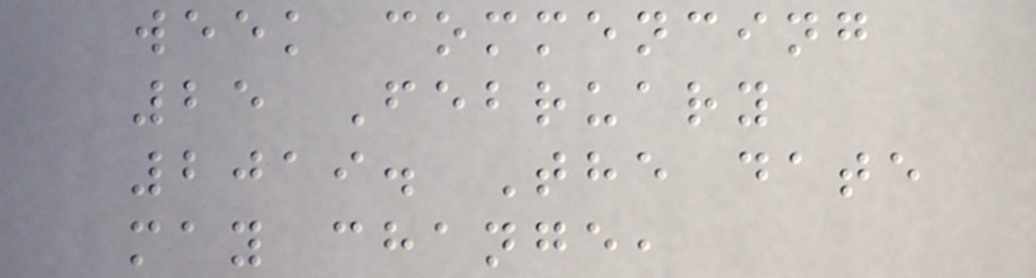week commencing
25 February
2019. The date
may change,
